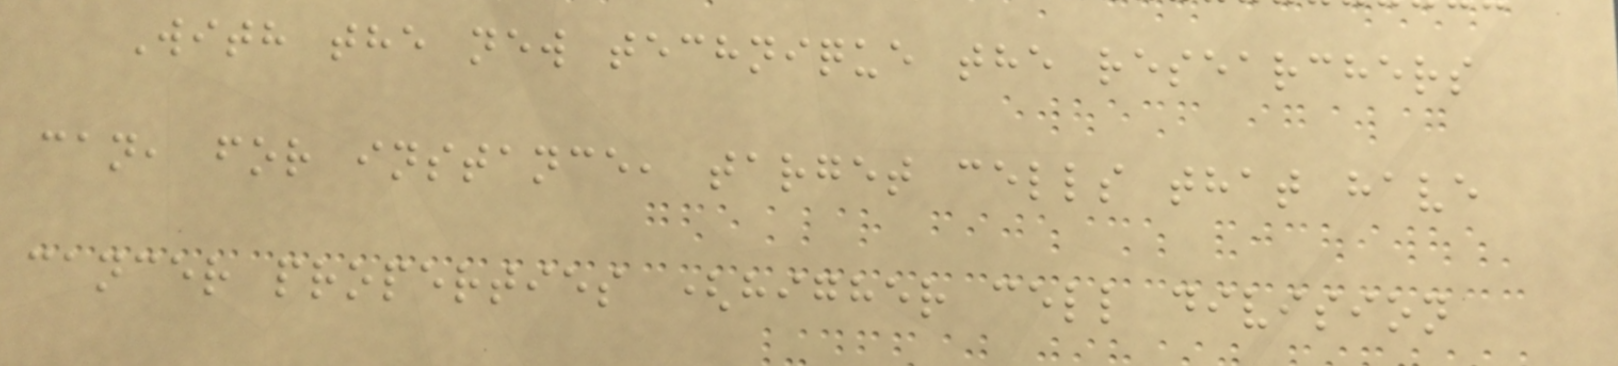With the new technique the researchers
can, for instance, target cells that have
cancer properties (higher cell division
